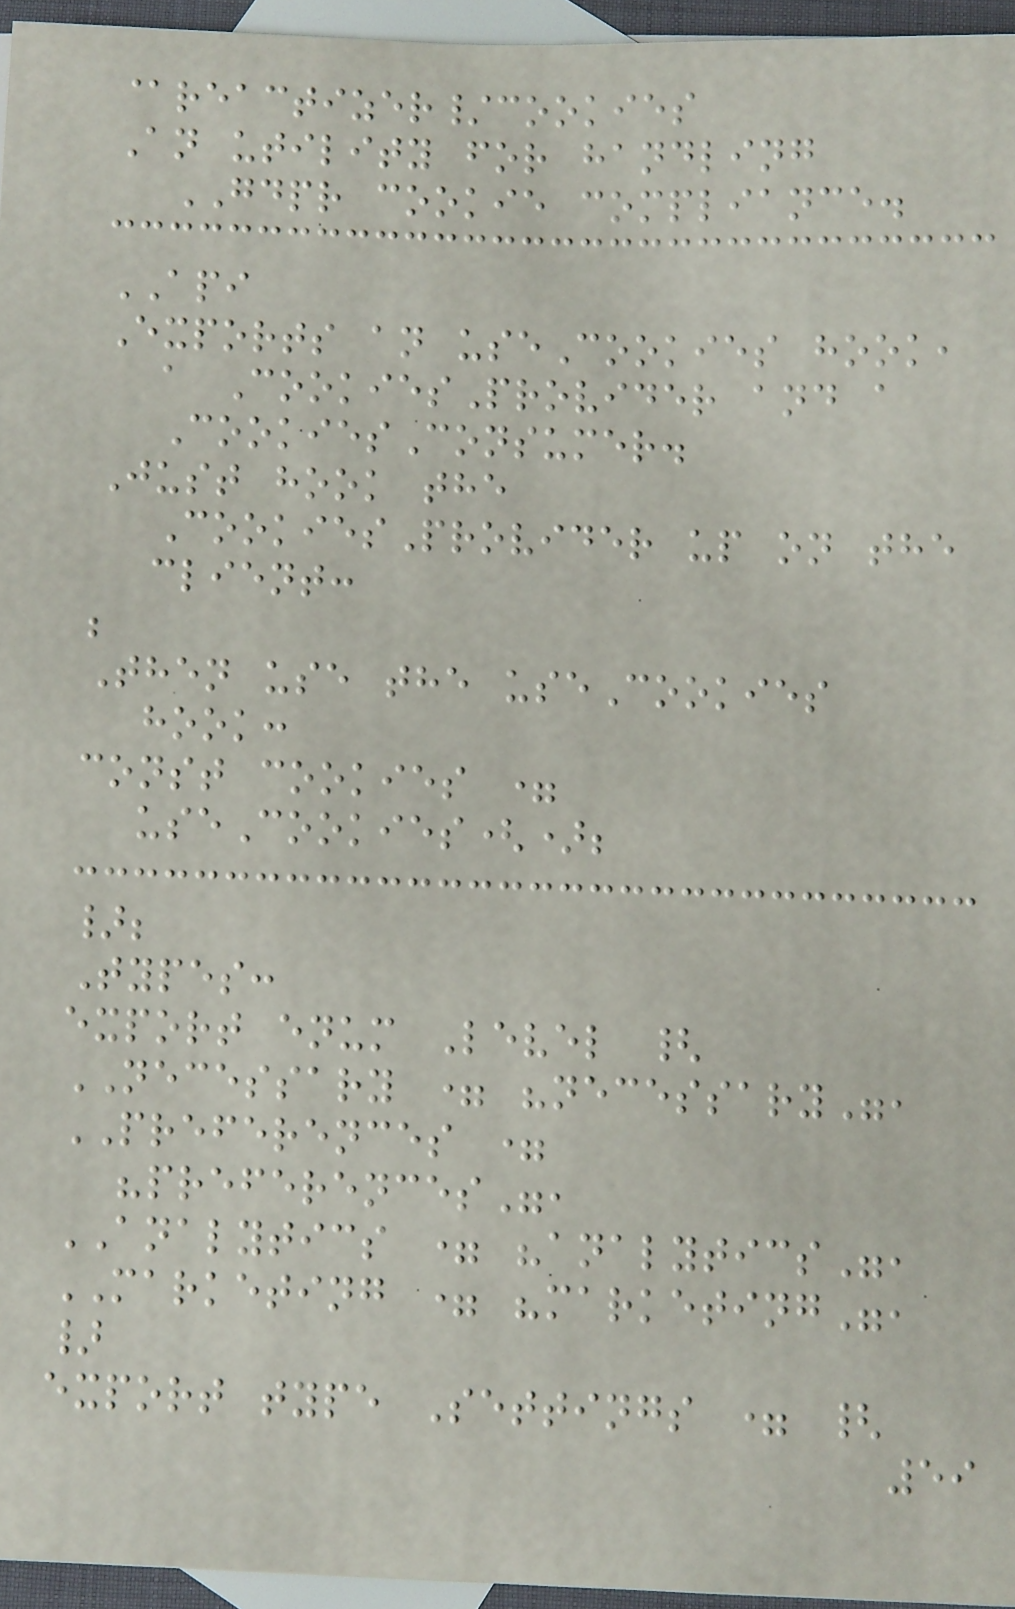@reactizer/cookies
An utility for handling
GDPR cookie compliance.
API
Exports an useCookies hook,
a CookiesProvider and a
CookiesConsumer.
Just hook the
CookiesProvider up on the
client:
;
Then use the useCookies
hook:
const cookies =
useCookies();
};
Types:
export enum Level {
NECESSARY = "necessary",
PREFERENCES =
"preferences",
ANALYTICS = "analytics",
MARKETING = "marketing",
}
export type Settings = {
59
